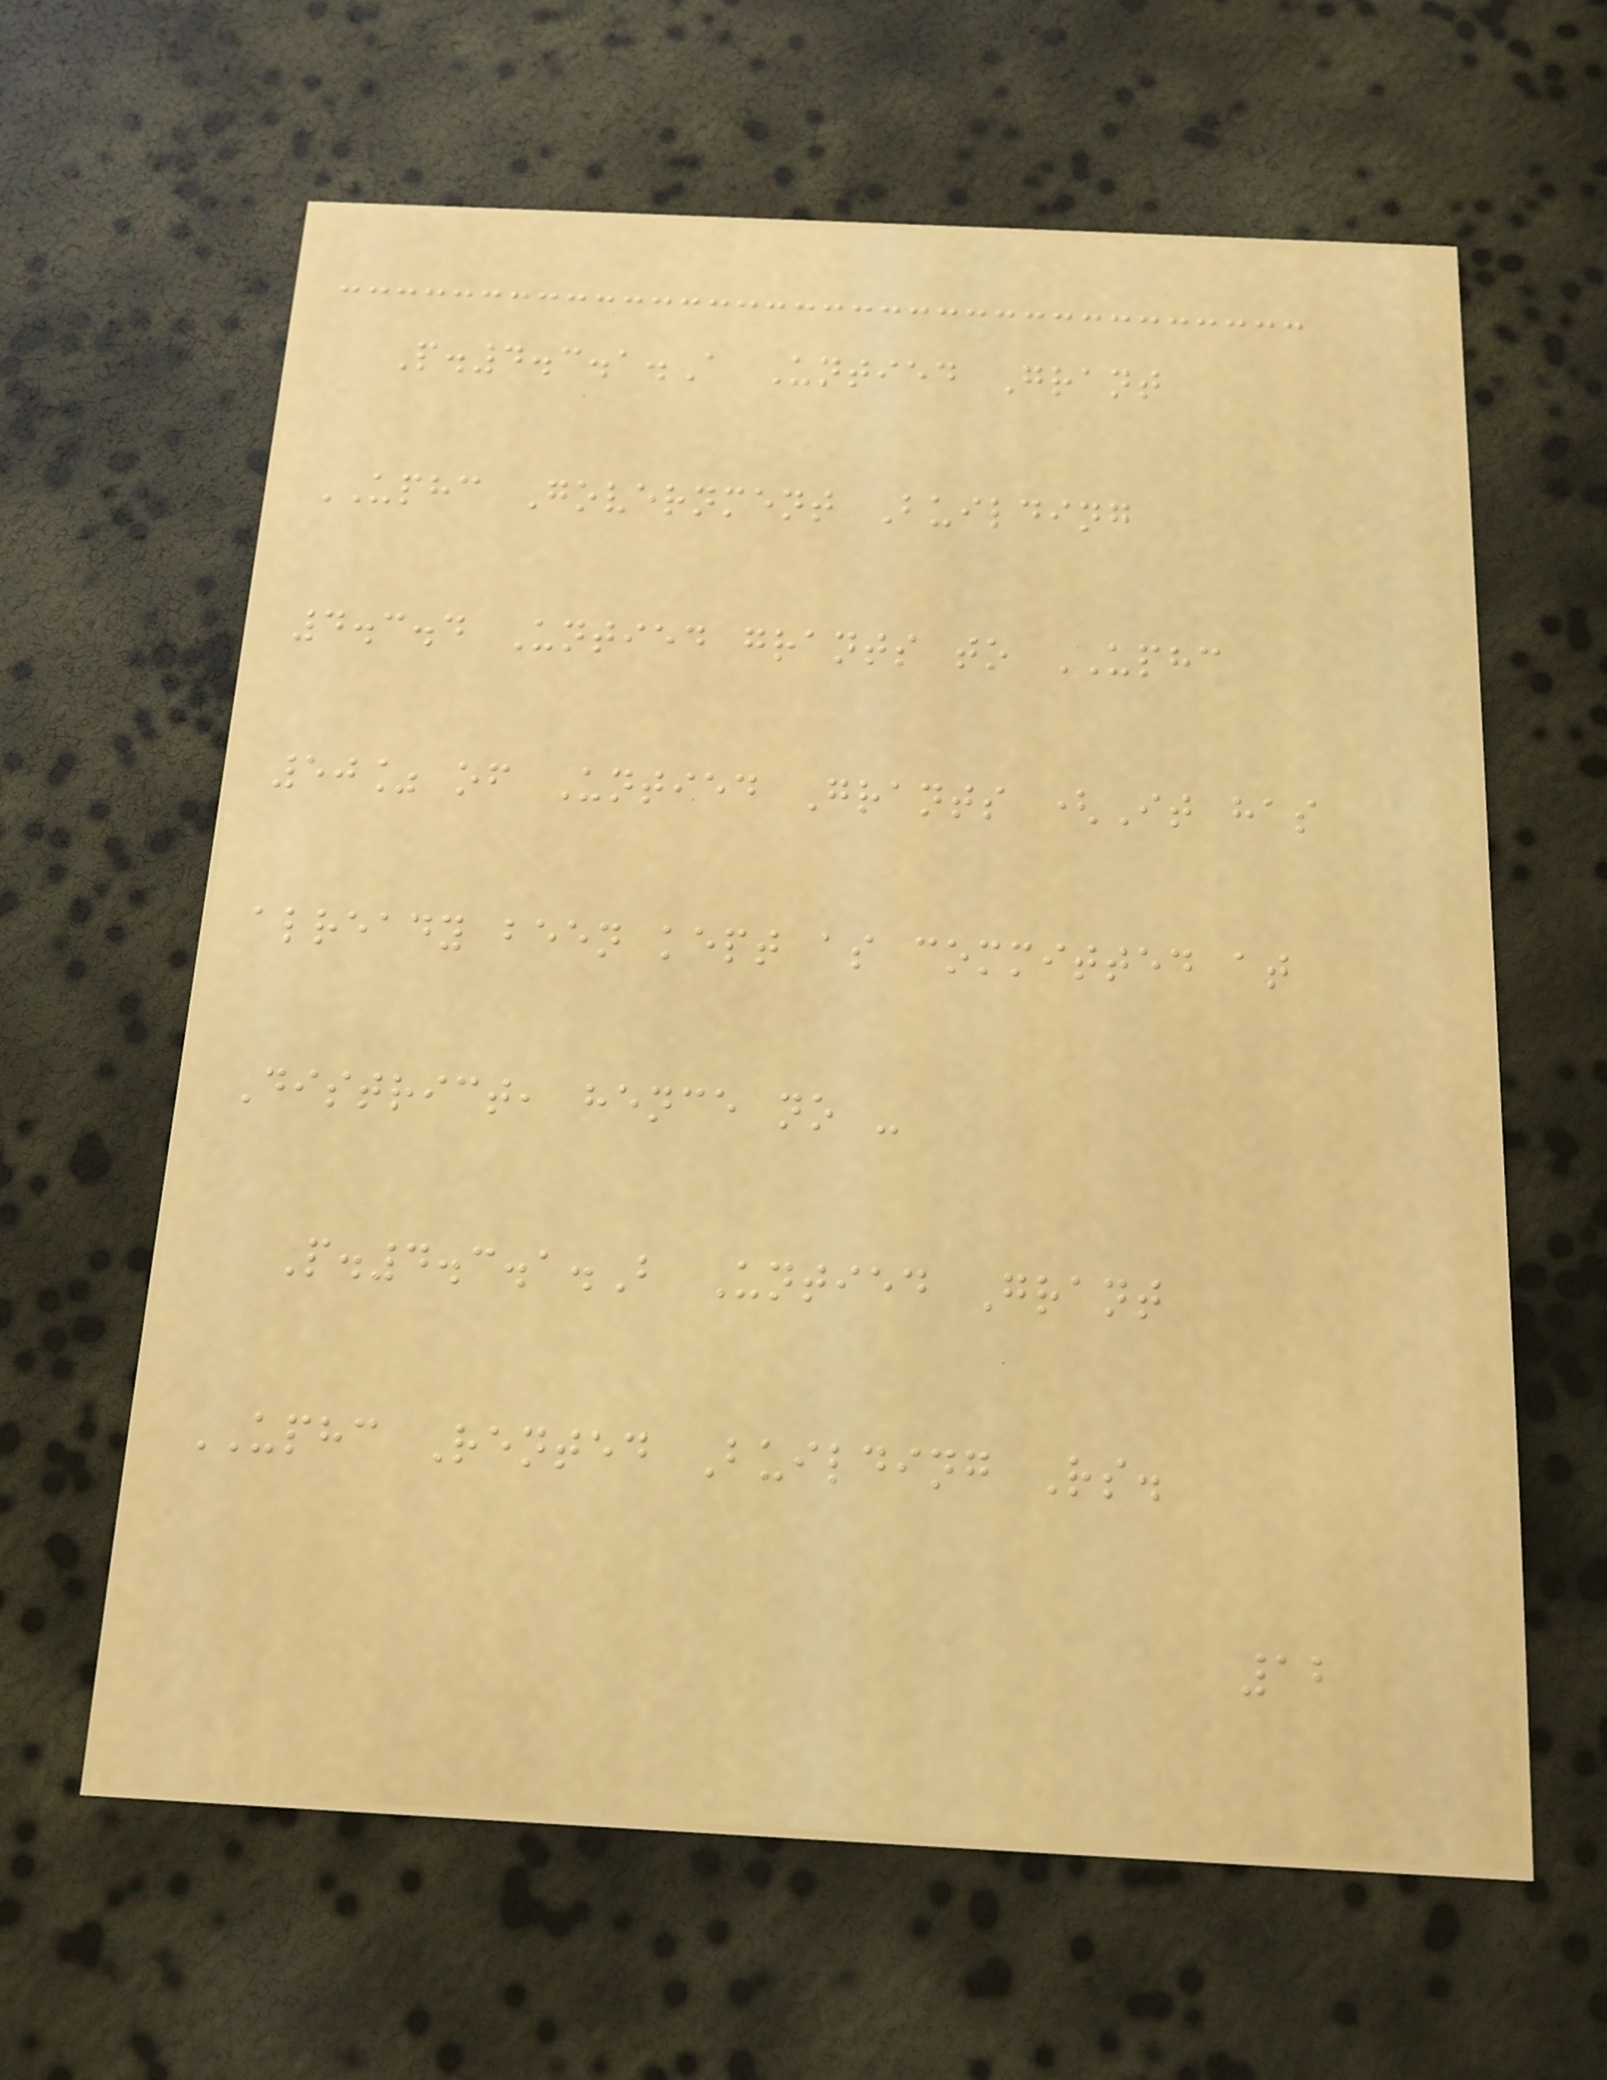P.4.3.1.A Untied Grant
UPHC Government Building
4.3.4 Untied grants to UPHC
50% of Untied Grants (It has
already been kept as committed at
District, hence no -
P.4.3.1.B Untied Grant
UPHC Rented Building Rs.
12
